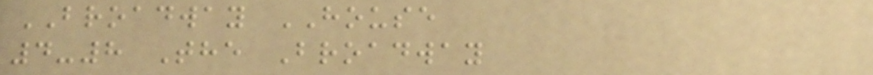BROADWAY HOUSE
4-8 The Broadway
